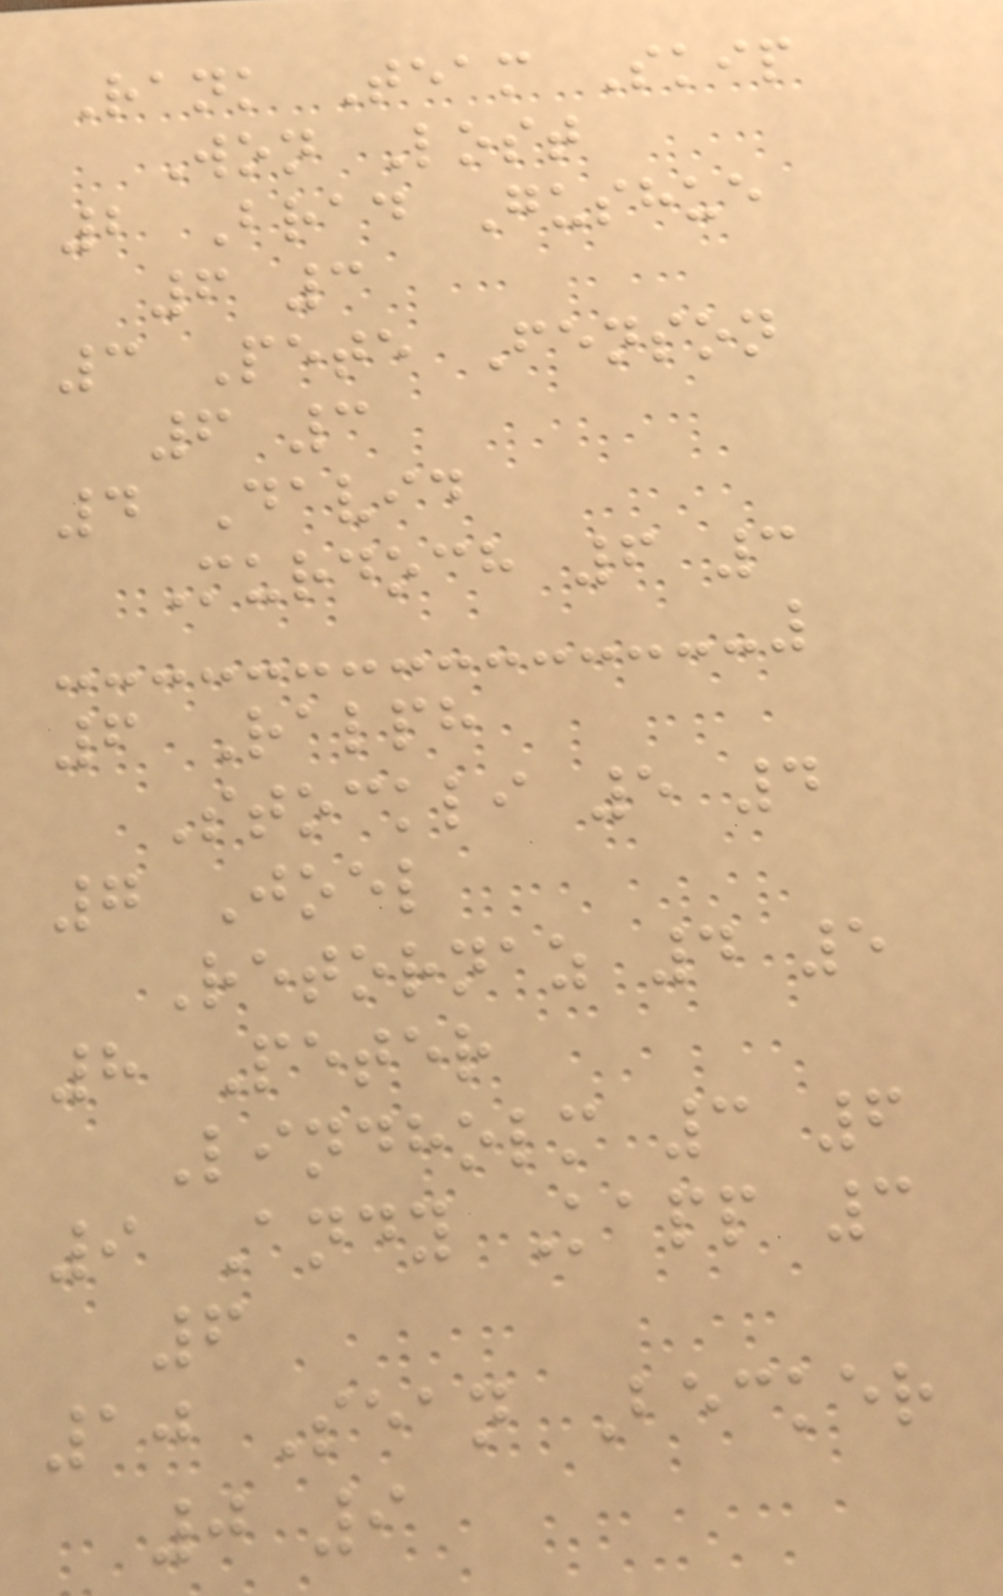Rank Team Skip
Won Lost
2 Brad Gushue
6 3
3 Pete Fenson
6 3
4 David
Murdoch 6 3
6 Ralph
Stockli 5 4
7 Joel
Retornaz 4 5
8 Peter
Lindholm 3 6
9 Andy Kapp 3
6
10 Sean Becker
0 9
